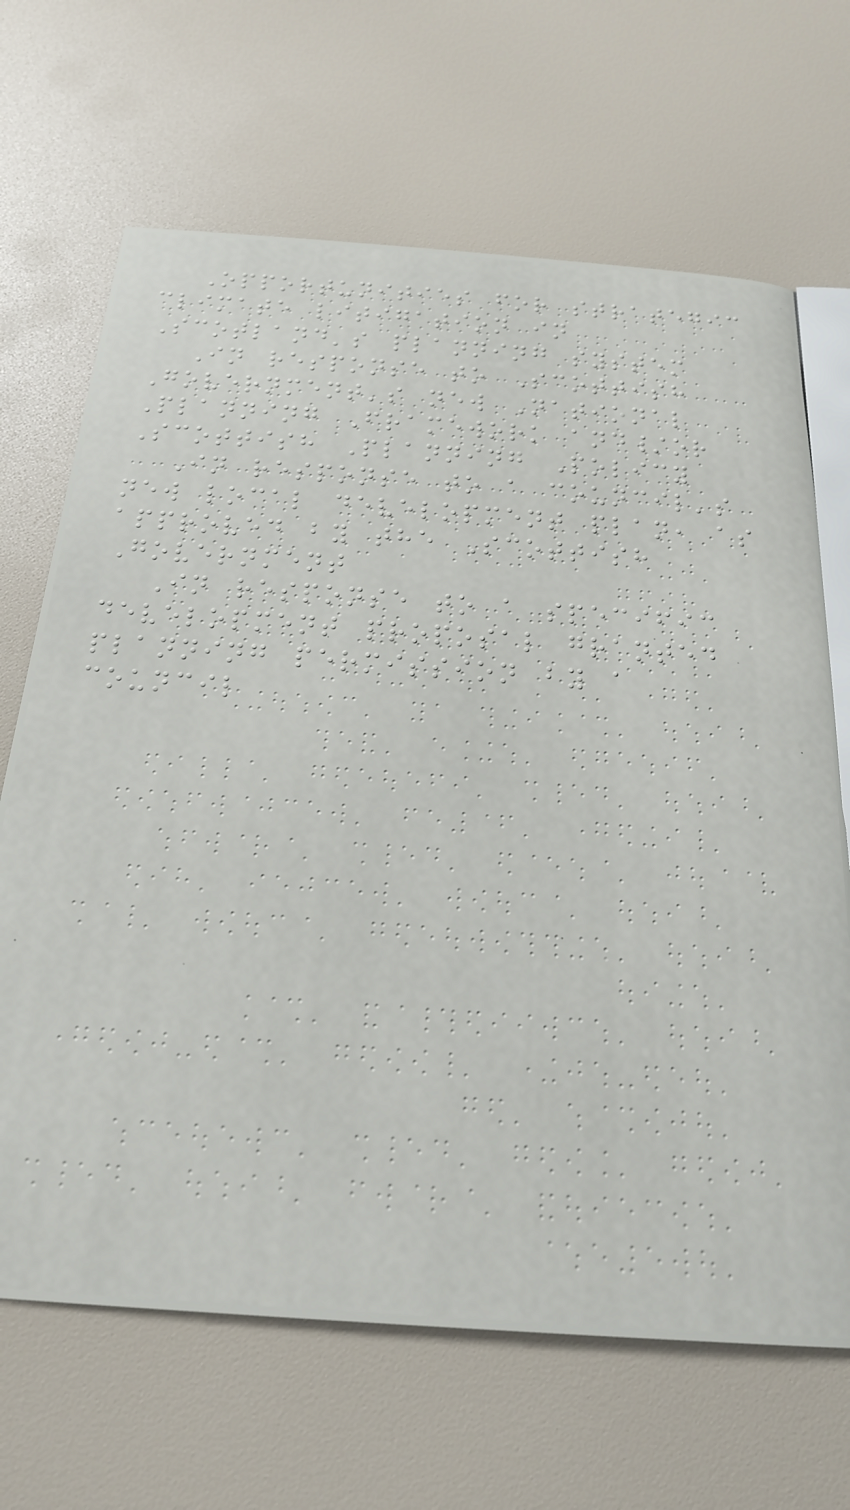Opportunities for strategic
climate litigation in
Scotland's planning system
In response to Scottish
Government's new National
Planning Framework and/or
Scottish Planning Policy
In response to a council's
new local development plan, as
approved by the Scottish
Government
In response to a specific
development proposal granted
planning permission by a
council
